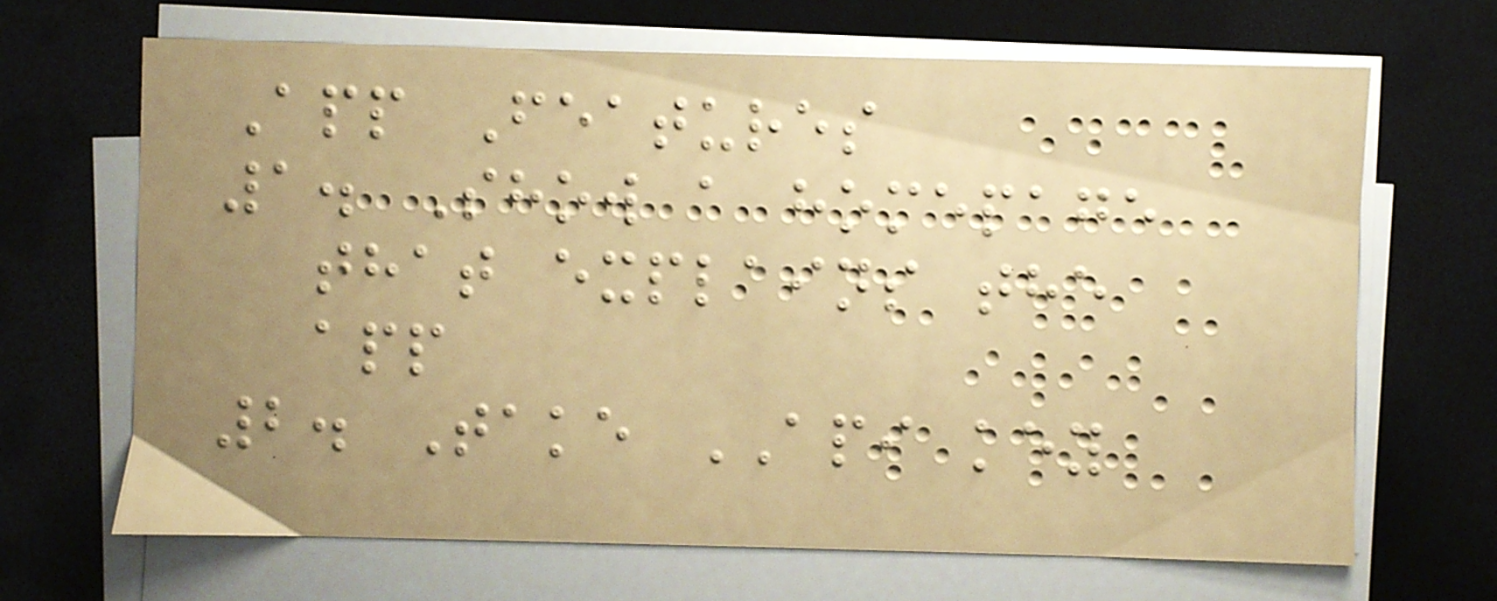App Features
1. Show a homepage
that explains the
app
2. Take API key
